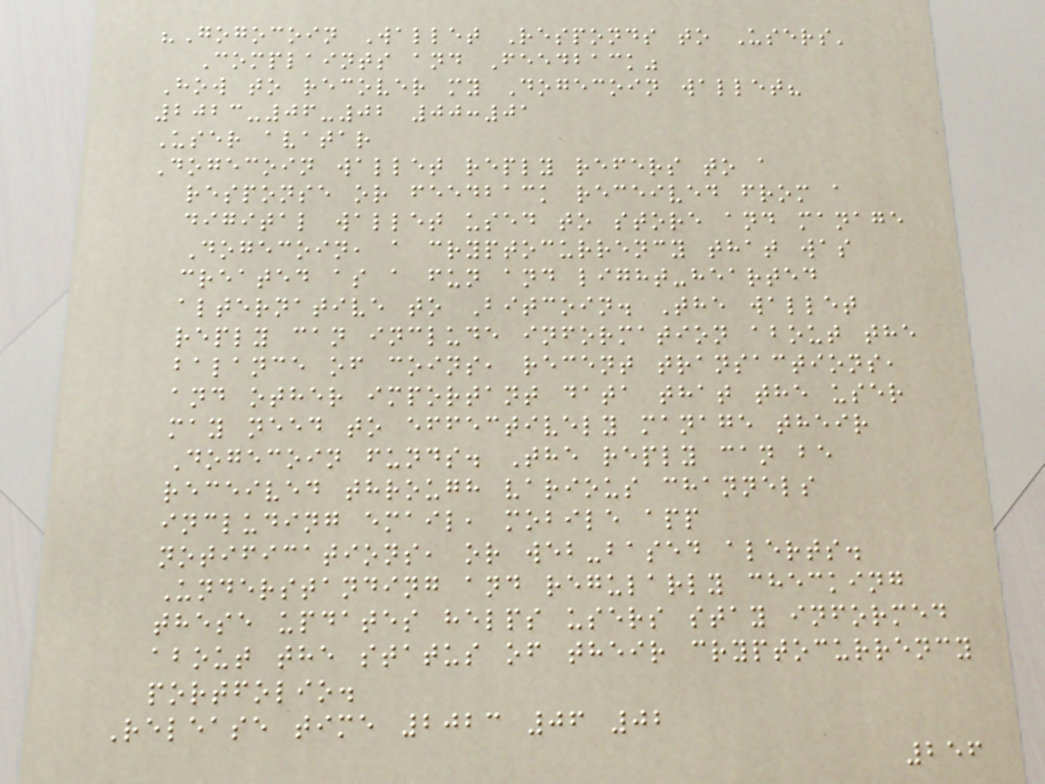"Gogocoin Wallet Responds to Users'
Complaints and Feedback"
How to recover my Dogecoin wallet?
2023-06-02 00:01
User avatar
Dogecoin wallet reply refers to a
response or feedback received from a
digital wallet used to store and manage
Dogecoin, a cryptocurrency that was
created as a fun and light-hearted
alternative to Bitcoin. The wallet
reply can include information about the
balance of coins, recent transactions,
and other important data that the user
may need to effectively manage their
Dogecoin funds. The reply can be
received through various channels
including email, mobile app
notifications, or web-based alerts.
Understanding and regularly checking
these updates helps users stay informed
about the status of their cryptocurrency
portfolio.
Release time 2023 06 02
256
